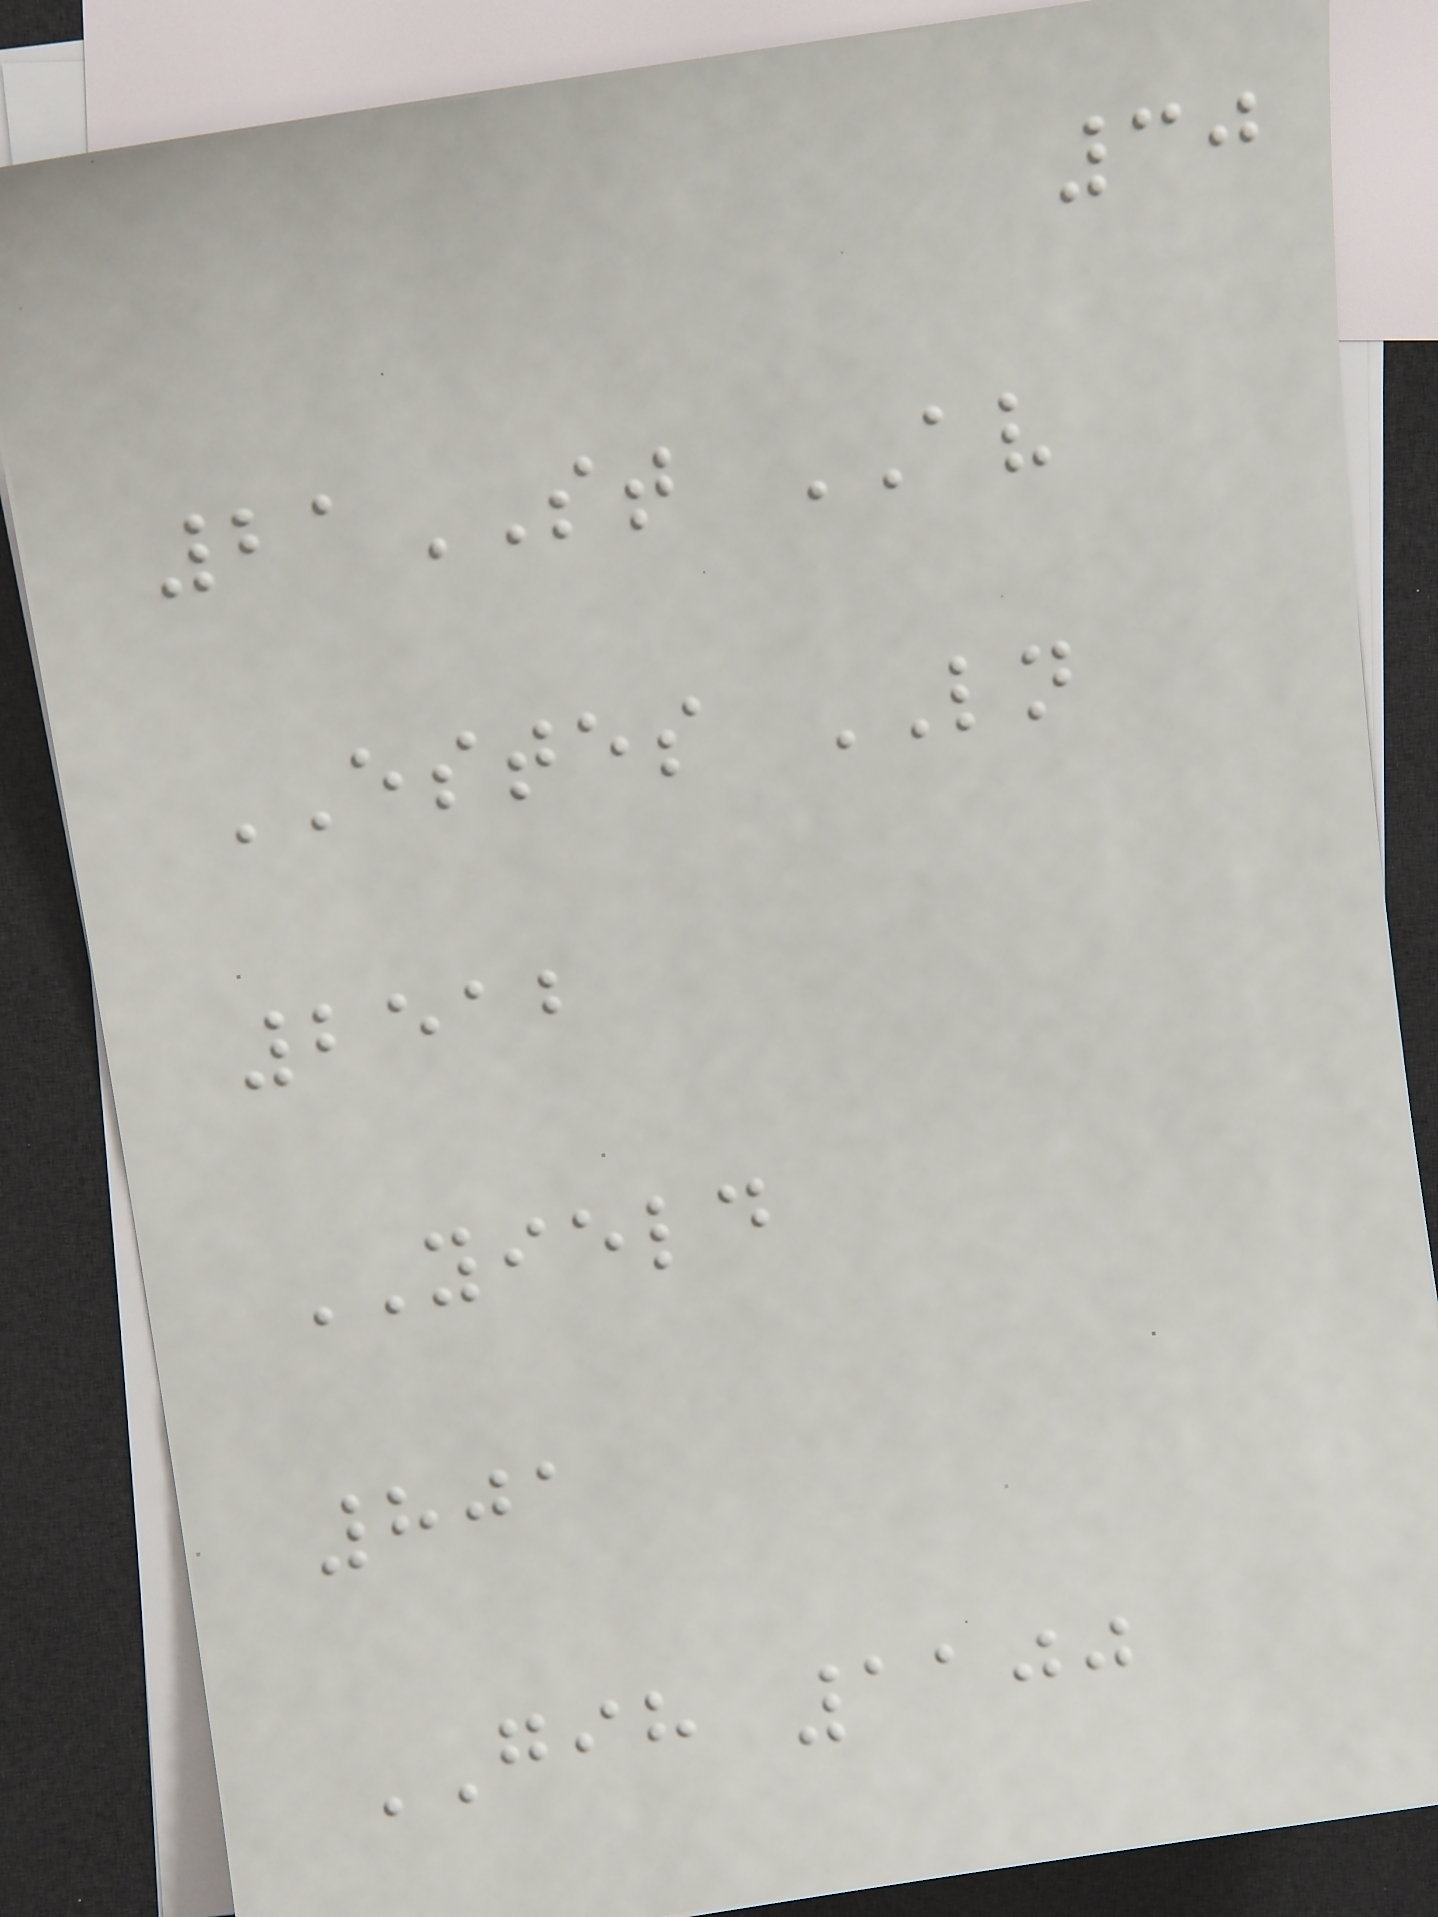30
21ST AV
ESTES LN
2512
YIELD
801
GIH 1100
